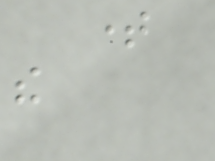time
the
